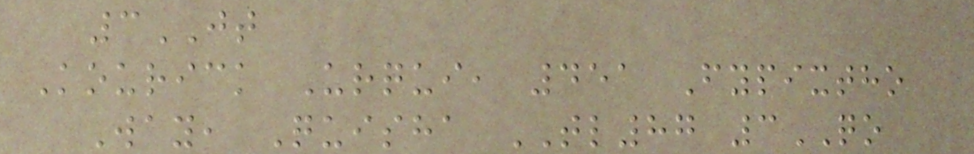3JT
Kourick Urqui, 451 Fypixtho
Way, Quisha TL87 3QO
